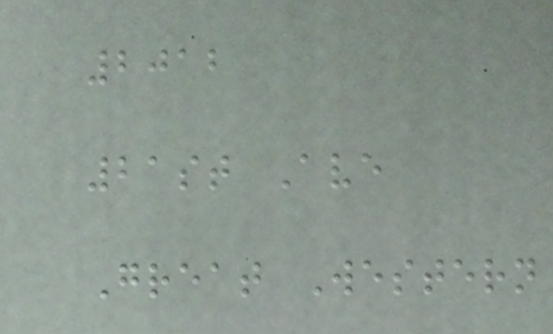2012
21st Ave
Great Western
